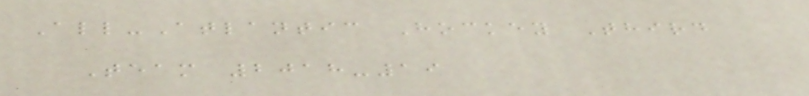All-Atlantic Hockey Third
Team 2018-19
